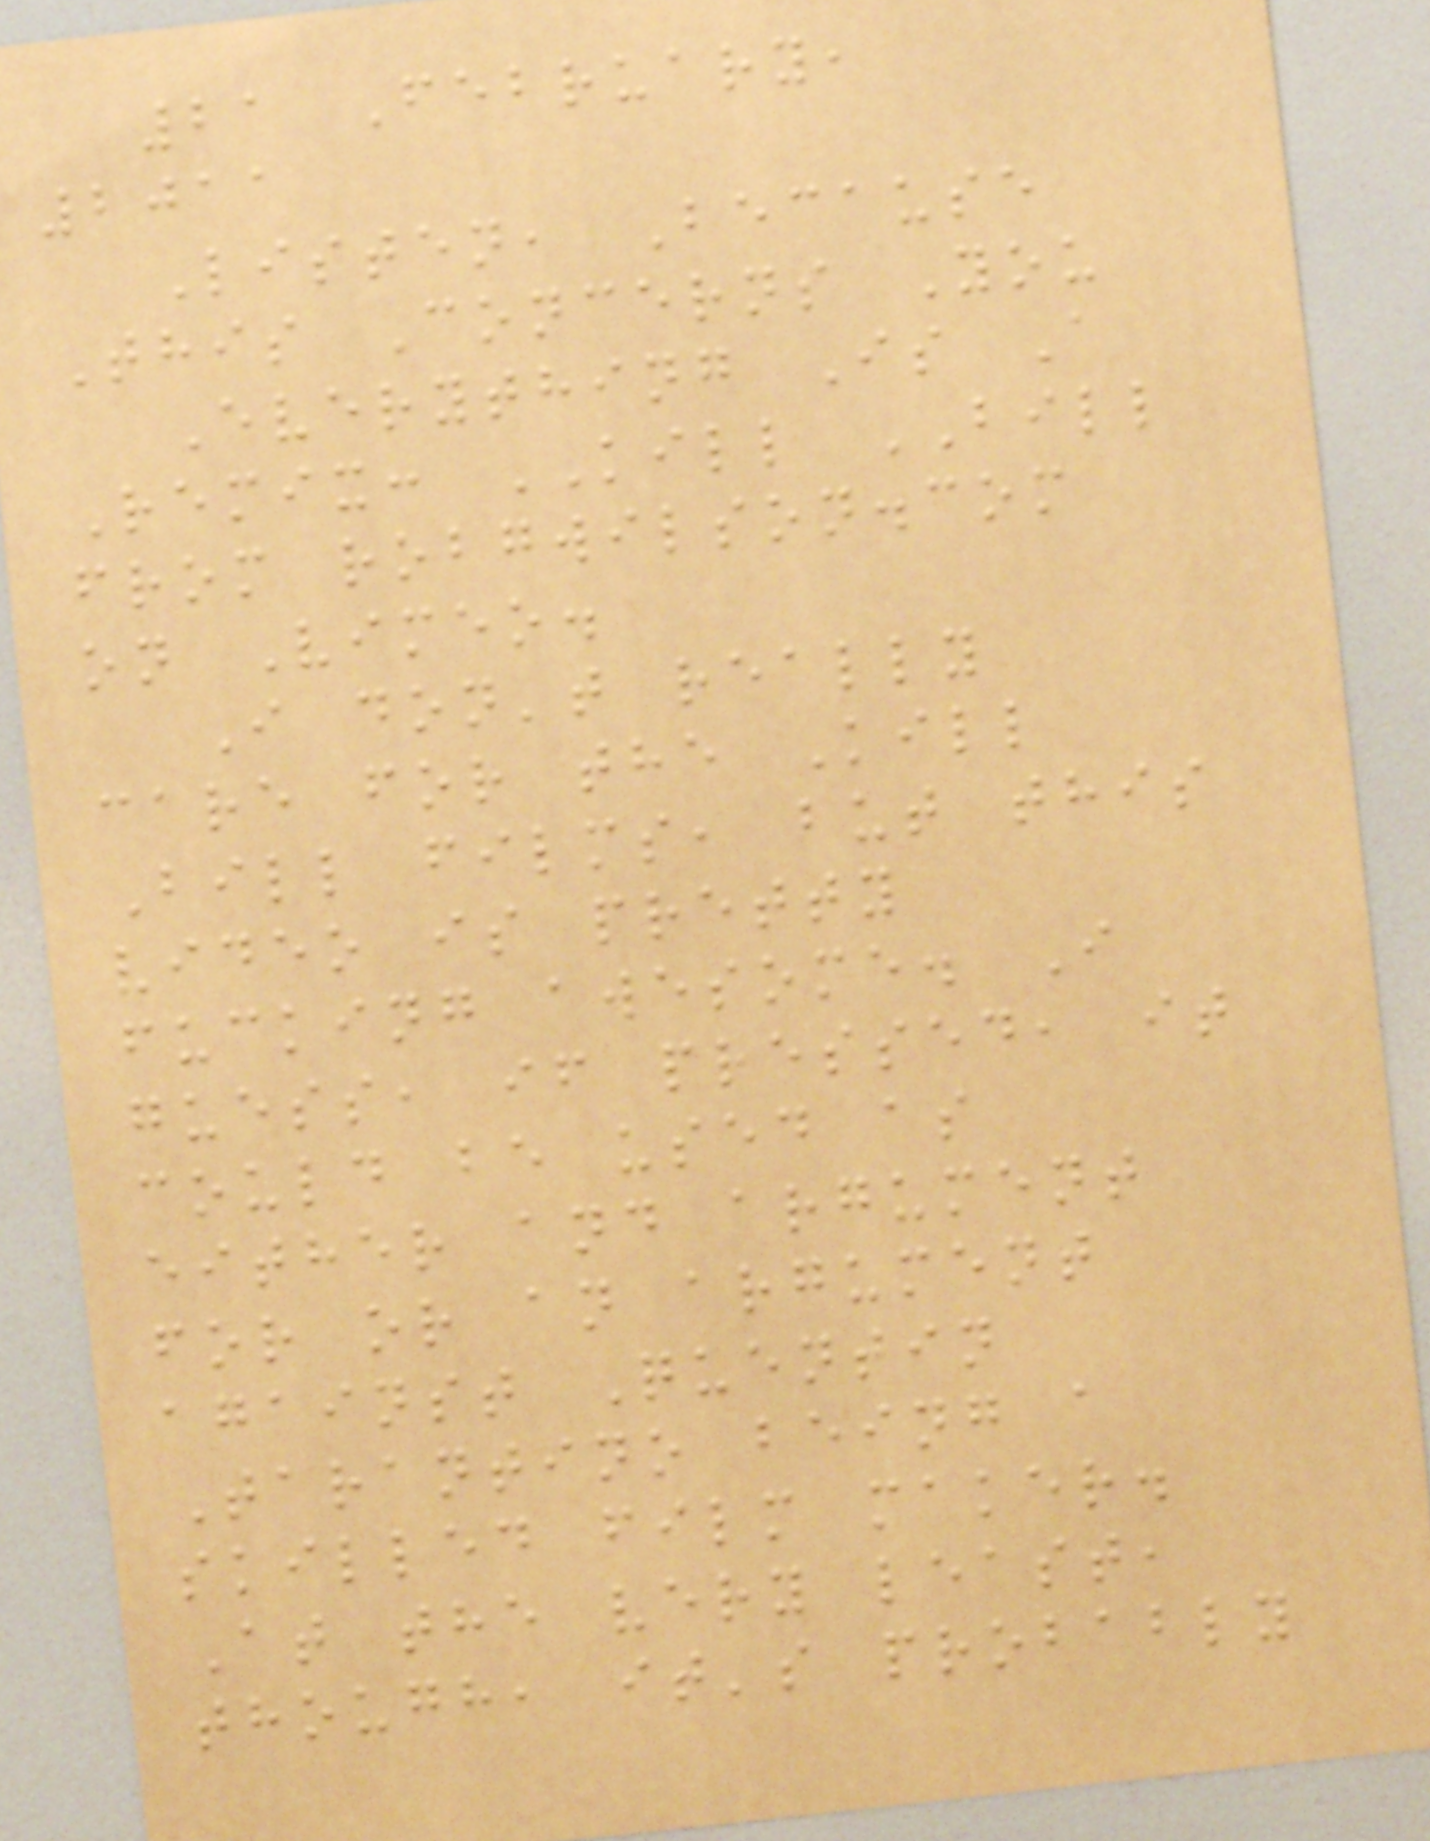21 February,
2011
Listen, Because
This Concerns You
Everything Is A
Remix: KILL BILL
from robgwilson.com
on Vimeo.
I don't really
care for the Kill
Bill films, but this
video is pretty
fucking awesome. I
guess, if pressed, it
could be used as
either and argument
for or an argument
against Quentin
Tarantino being a
skilled film maker.
At the very least,
though, it's probably
